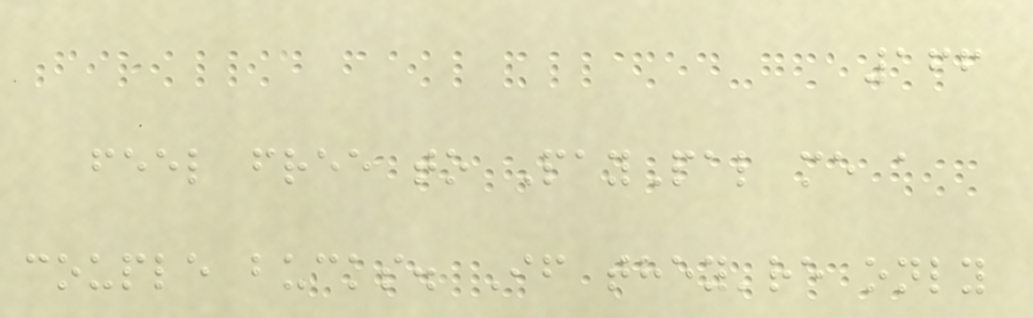166
feel free to PayPal me a
couple bucks. If they're only
